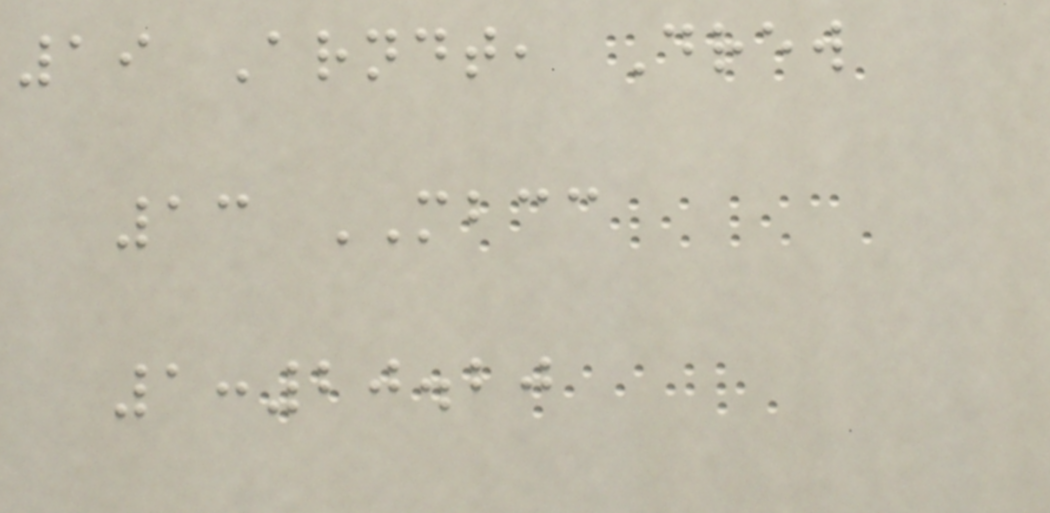19 Arndt, Drew
13 MBCC
1:20.20
